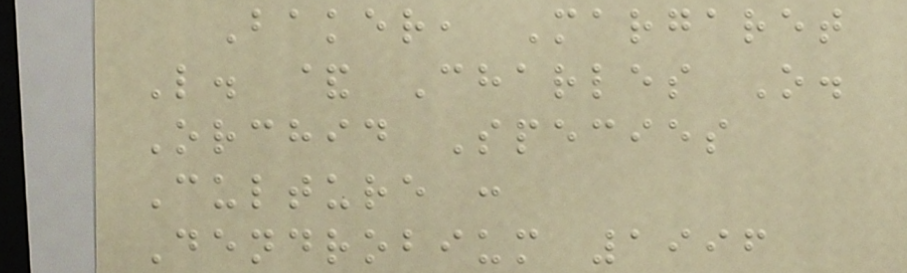Baker, Margaret
L. & Charles O.
Orchid Species
Culture :
Dendrobium 1996
